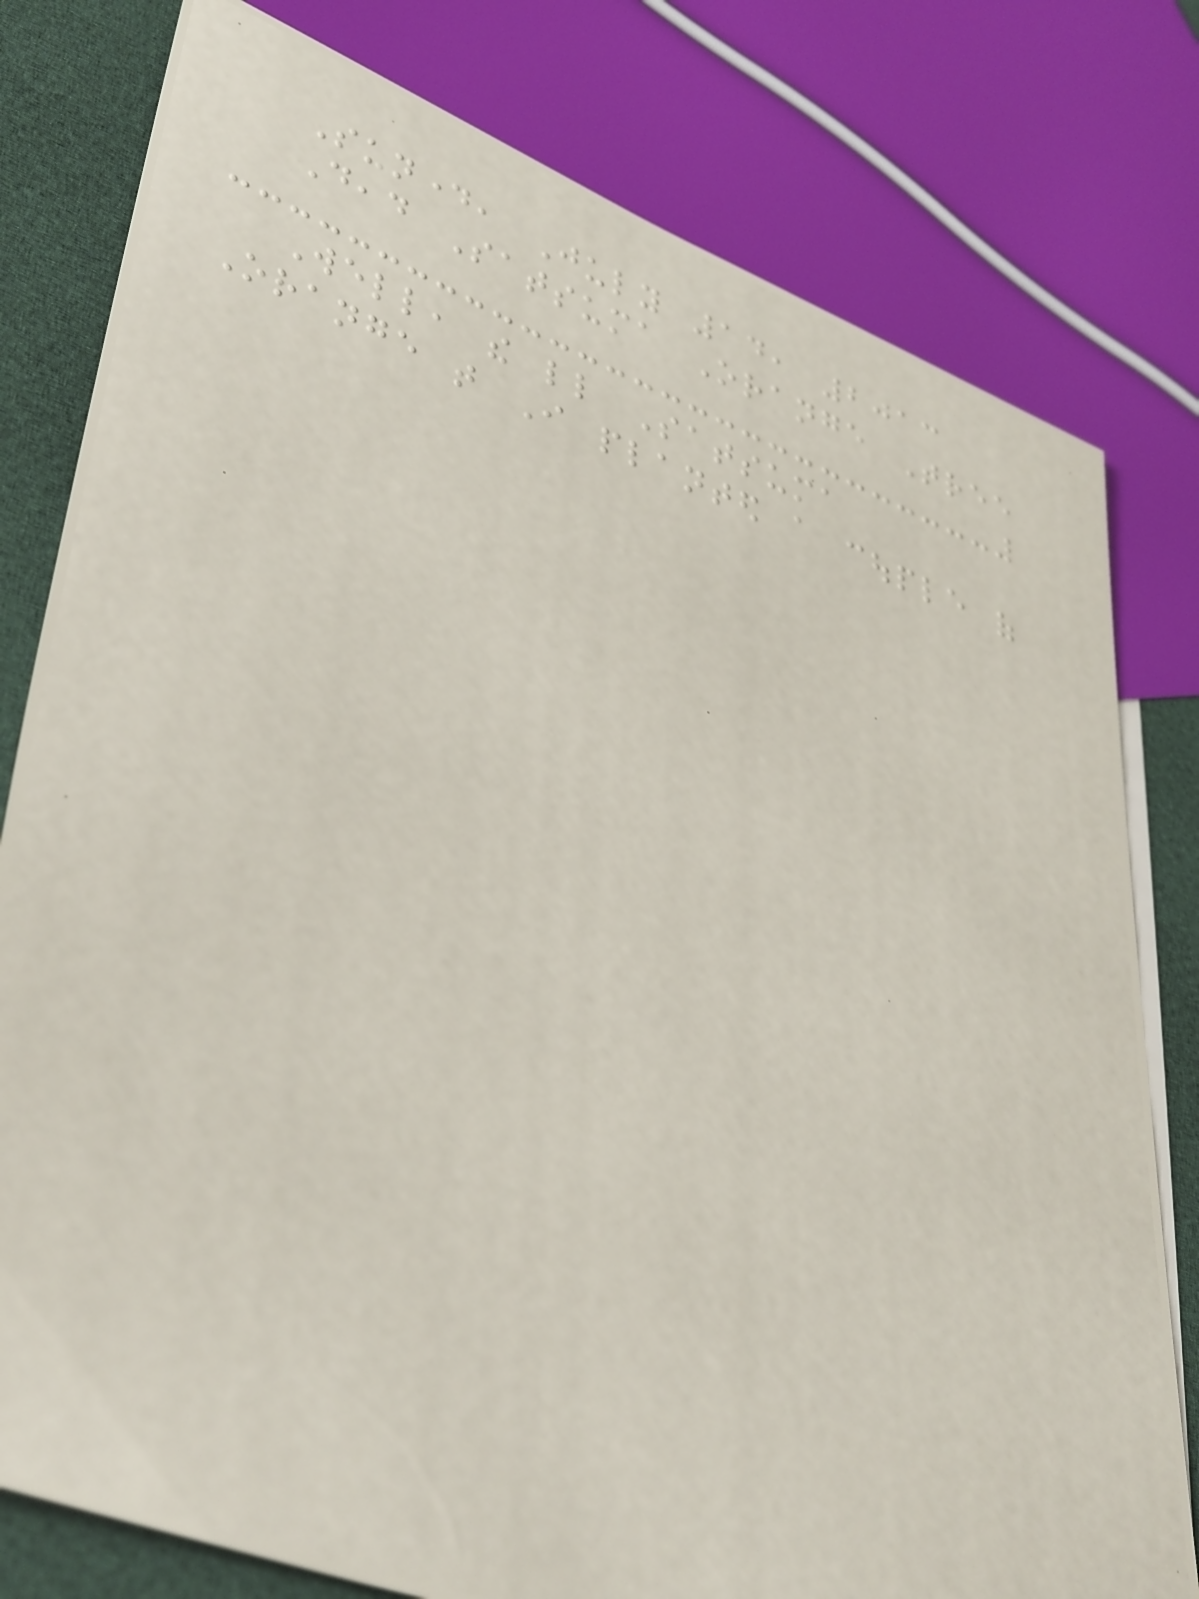Sunday, July 14, 2013
Dead Satsuma Orange Tree
Well, the little Satsuma
Orange that I planted a couple of
